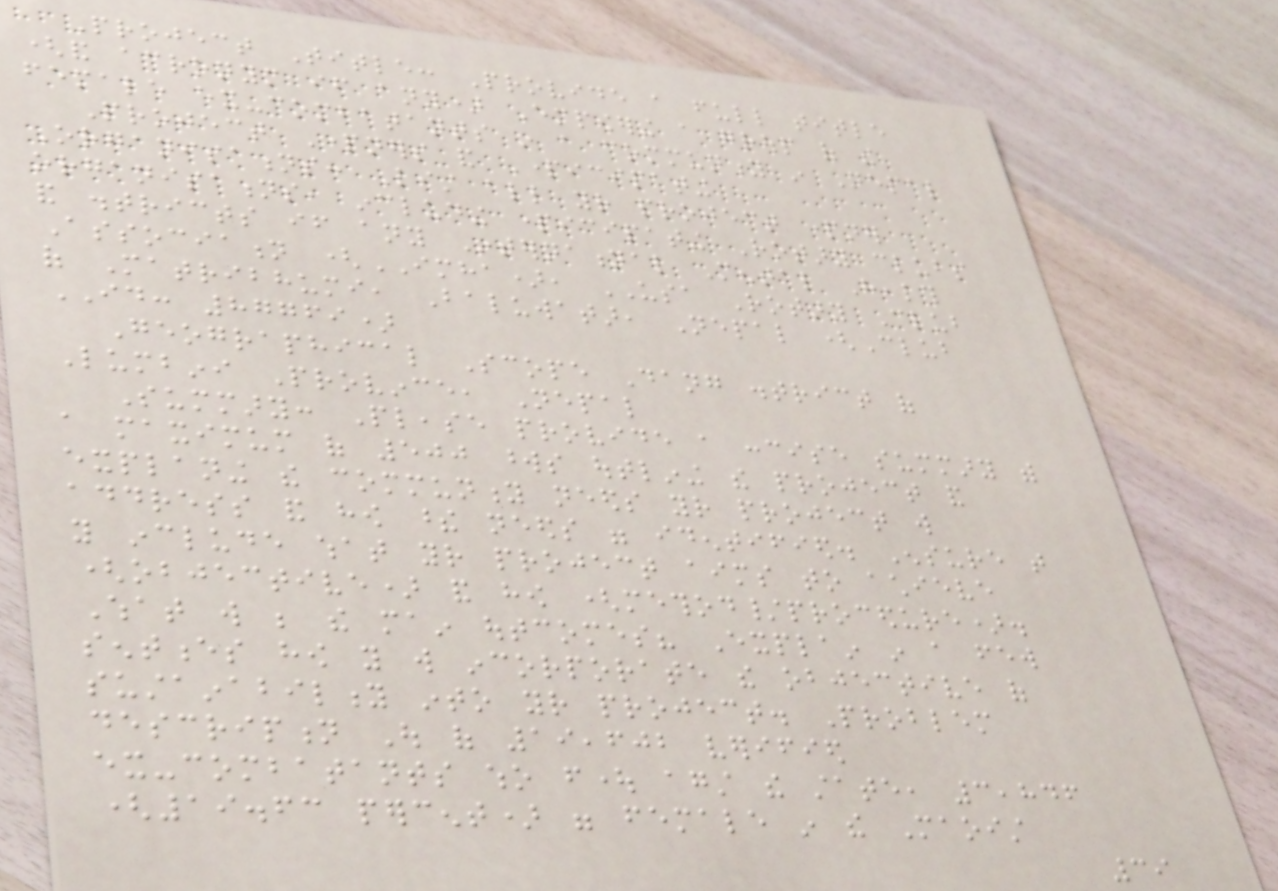Project Title: Provide a full title
(and acronym if any) Empowering a group of the
female ex-combatants in a community in Nepal
Project Partners and Participating
Organisations: List all your project partner
organisations, including participating Rotary clubs
and districts if any International Mental Health
Association (IMHA), USA Rotary Club
of Matribhumi, Baluwatar, Nepal (Club
ID: 87769)
Geographical Scope Dang district of
Lumbini Province, Nepal
Summary: Please provide a concise summary with
a maximum of 500 words outlining the project and
explaning the community needs your project will
address and how these needs were identified. Ensure that
you include what your project aims to achieve
(objective) and how (method/procedure).
What will be the main outcomes? Explain in a few
sentences how you will incorporate the objective of
sustainability into your project. Problem
description Out of 19,602 verified
ex-combatants who fought against the state, 3,846
(19.63 percent) were female in the Maoist
39
